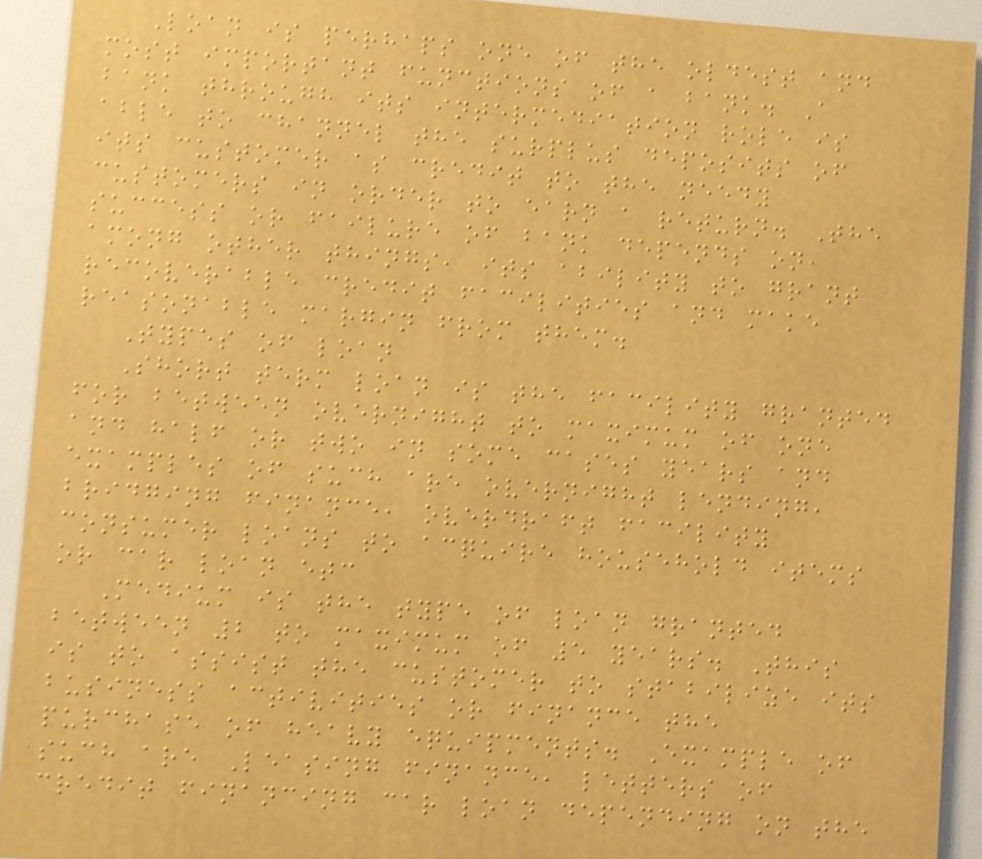Loan is perhaps one of the oldest and
most important functions of a bank. A
bank through its intermediation role is
able to channel the surplus deposits of
its customer as credit to the needy
customers in order to earn a return. The
success or failure of bank depends on,
among other things, its ability to grant
recoverable credit facilities and make
reasonable margin from them.
Types of loan
Short term loan is the facility granted
for between overnight to maximum of one
and half or two in some cases years and
examples of such are overnight lending,
bridging finance, overdraft facility
consumer loans to acquire household items
or car loan etc
Medium is the type of loan granted
between 2 to maximum of 5 years. This
is to assist the customer to stabilize its
business activities or finance the
purchase of heavy equipments. Example of
such are Leasing finance, letters of
credit financing car loan depending on the
